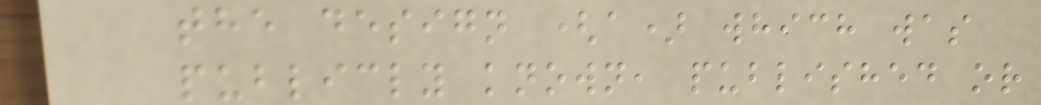the design (a) which was
publicly known, published or
